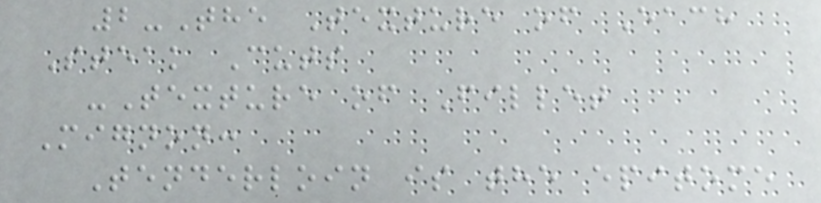2-The Texture of Each
Steak Cuts
-Texture of Fillet
Mignon:
Tenderloin is the epitome
